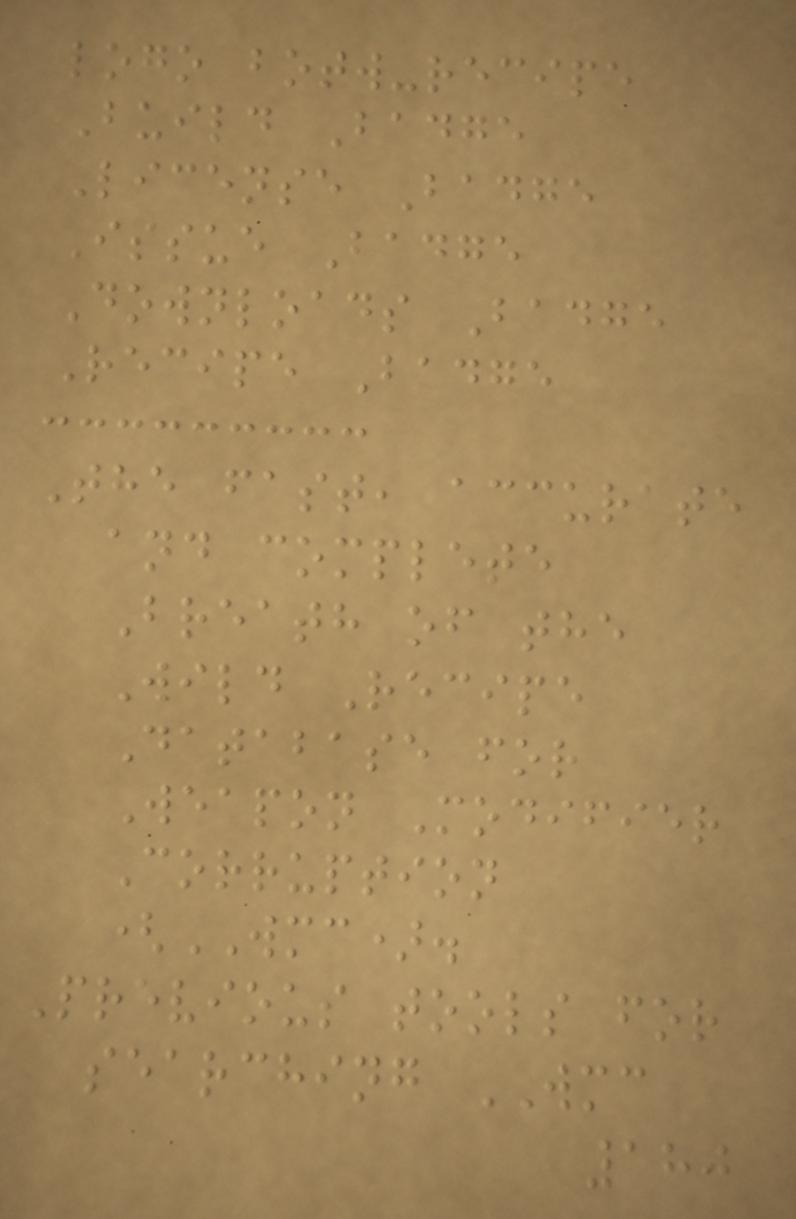logo botw-recipe
Build Badge
License Badge
Issue Badge
Downloads Badge
Recipe Badge
The fast, accurate
and complete
Breath of the
Wild Recipe
Database for
Weapon Modifier
Corruption
(WMC).
Previous tools for
searching WMC
180
